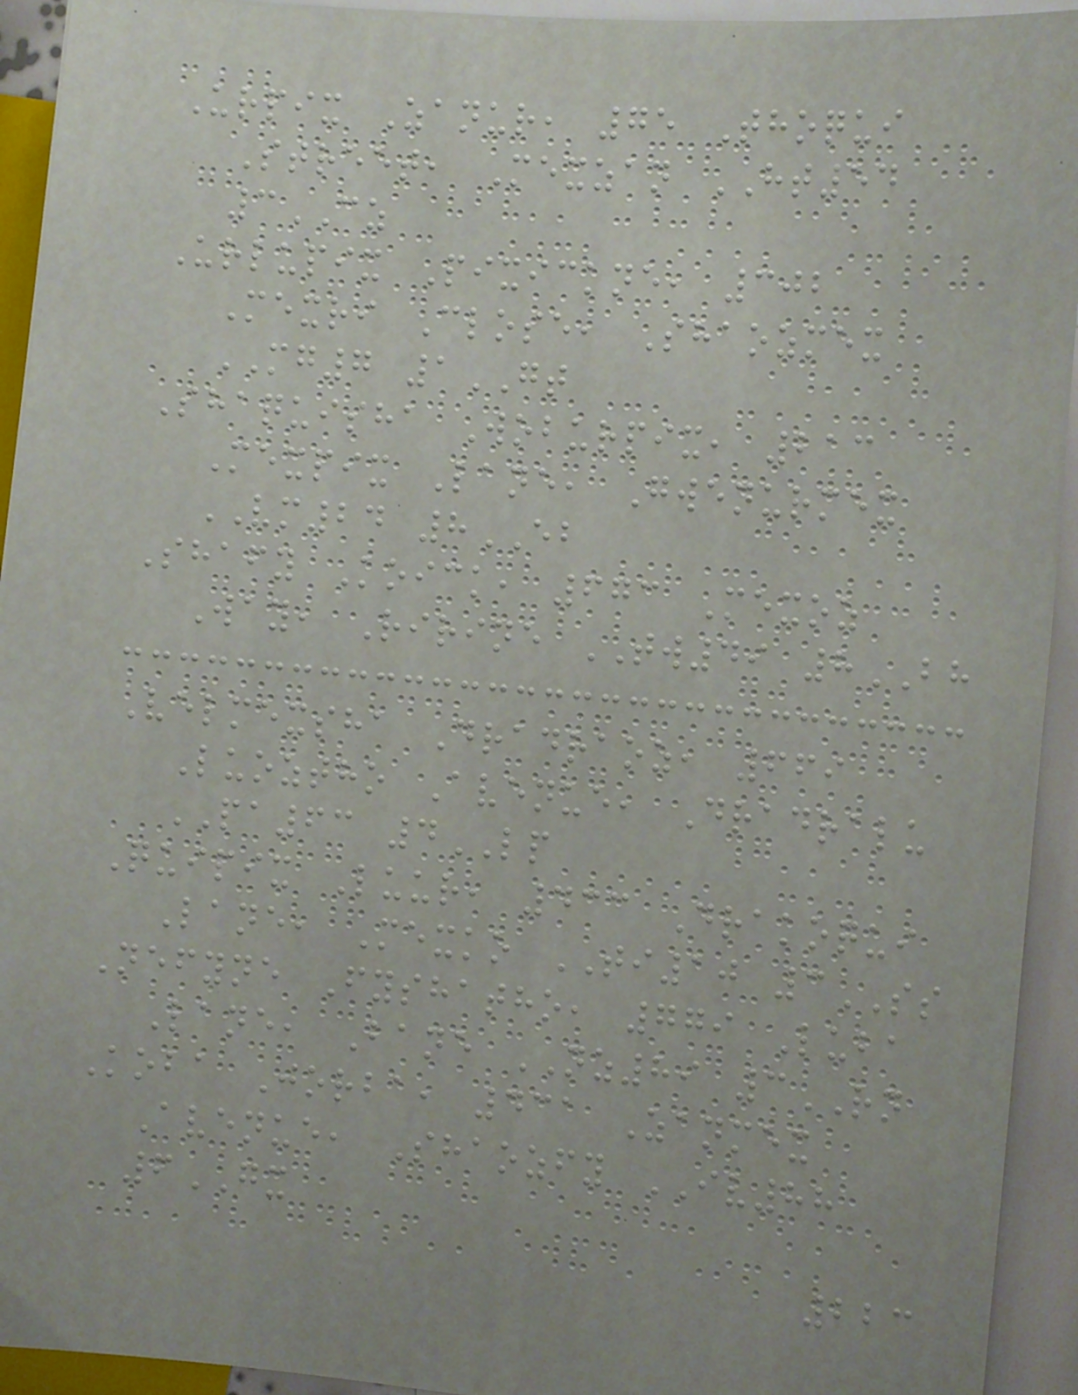Urpix Zanur, 75 Thoqui
Street, Mexzan HT54
3CZ
Urlupix Pixickne, 302
Mexri Close, Shaozmex
MG7 1GT
Shaquisha Woburpix, 213
Mexpix Lane, Gwenurmex
VM24 8EB
Shafy Koick, 673 Mexoz
Way, Ririne TW49 8BH
Velmexsha Dradraoz, 669
Luoztho Avenue, Dradralu
PA63 4LP
Quipix Luur, 433 Drakoqui
Lane, Mexko TI10 3SS
Nefyne Fyshatho, 779 Luba
Lane, Bane NZ89 3RN
Koba Jorba, 431 Zanmex
Avenue, Shaozfy IV88
6GX
223
